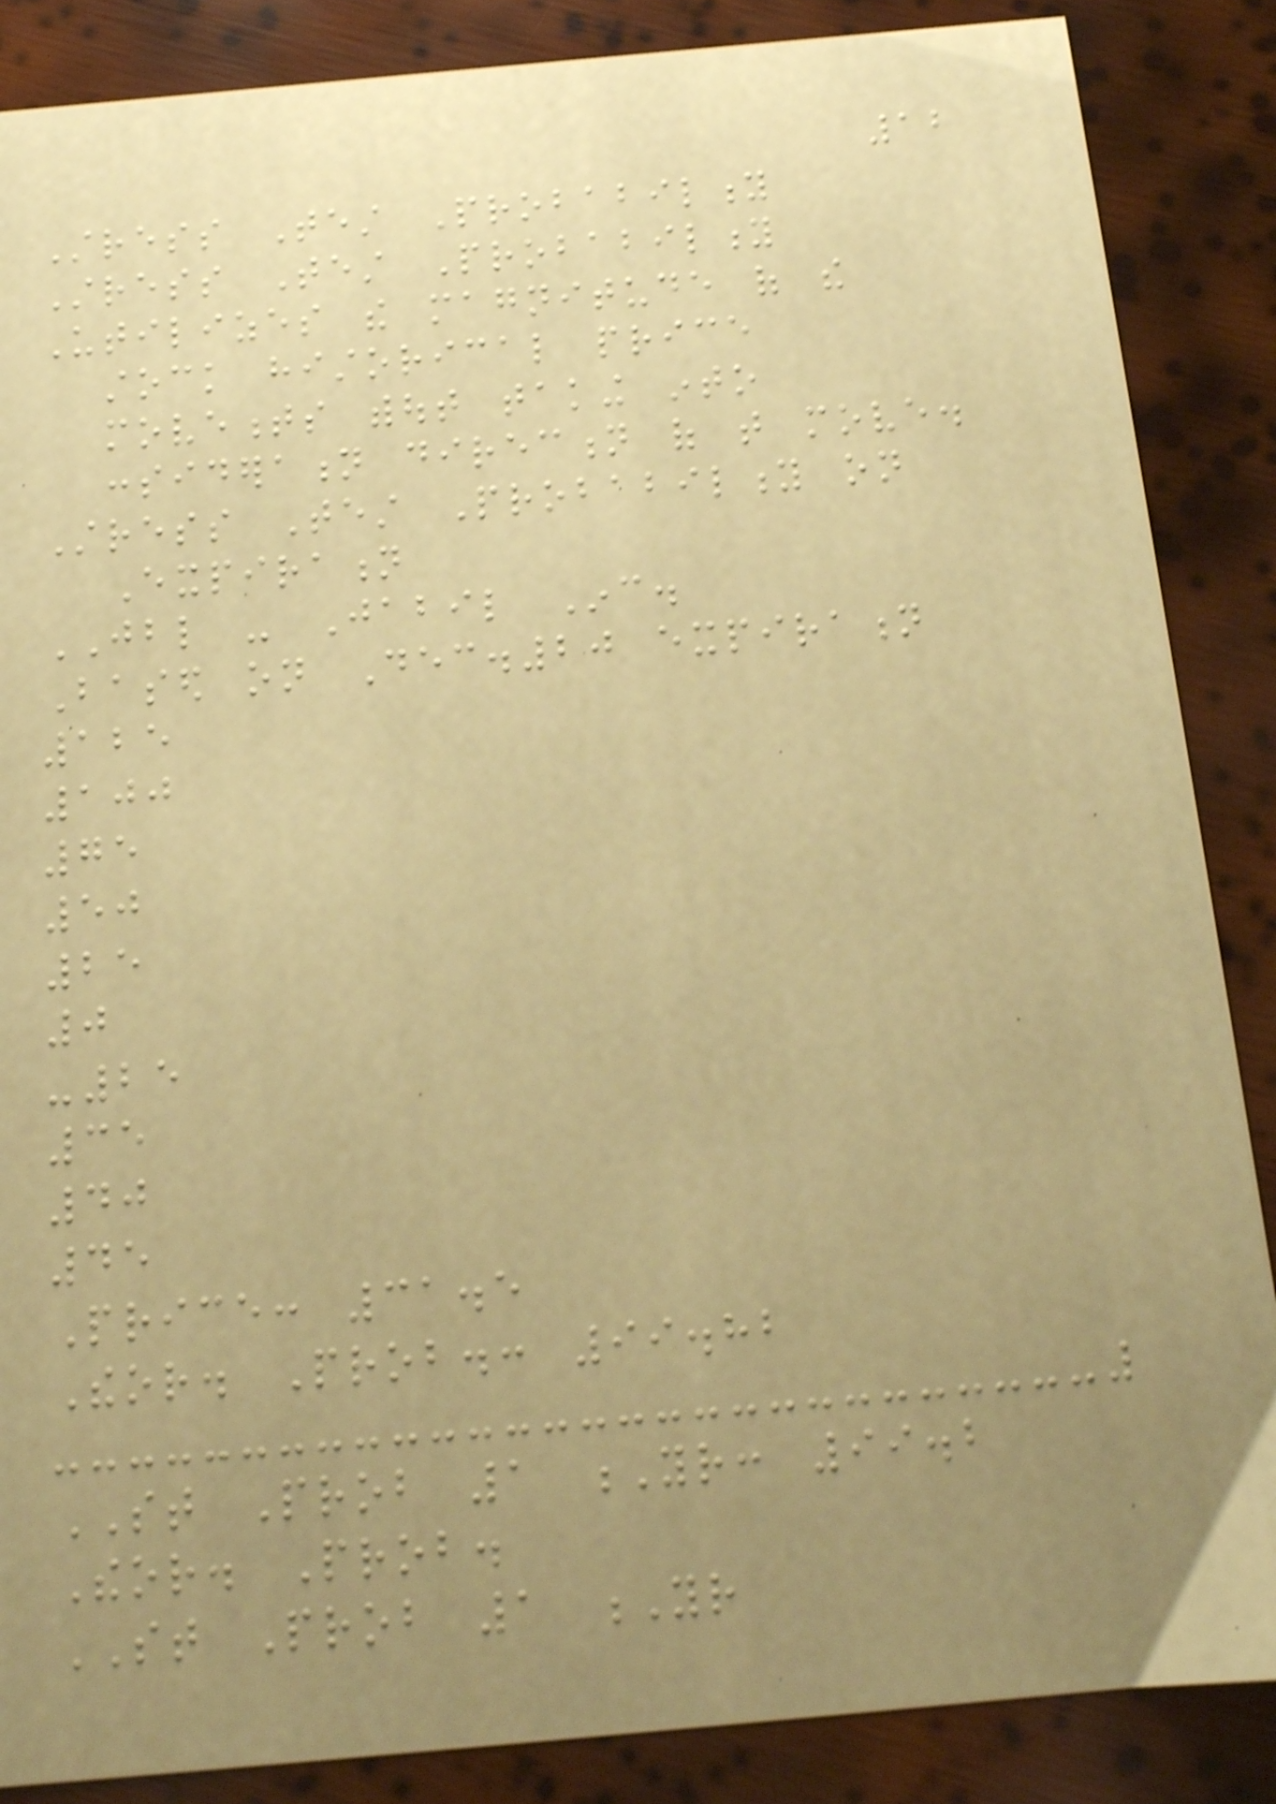12
Stress Test Probability
Stress Test Probability
Utilizes the magnitude of the
stock historical price
movements without taking into
consideration direction of that move.
Stress Test Probability on
Expiration
JBL - Jabil Inc.
Based on Dec.20 expiration
125
100
75
50
25
0
-25
35
40
45
Price: 31.5
Theor. Prob.: 99.82
ST Prob 1 Yr: 99.2
Theor. Prob.
ST Prob 1 Yr
